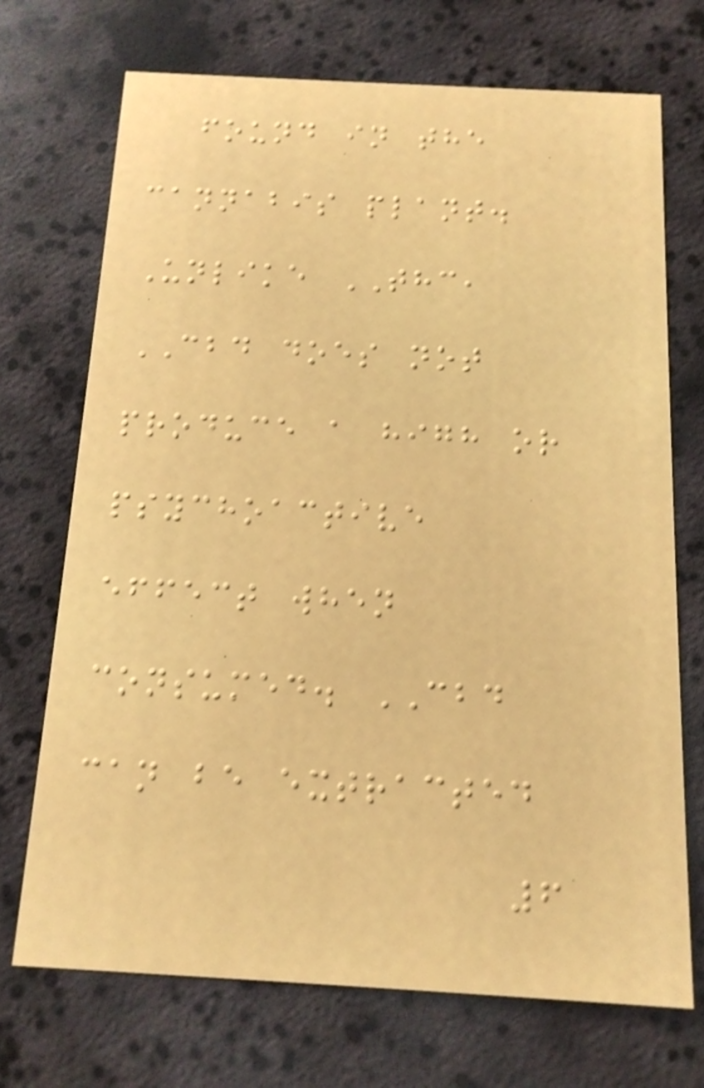found in the
cannabis plant.
Unlike THC,
CBD does not
produce a high or
psychoactive
effect when
consumed. CBD
can be extracted
6
